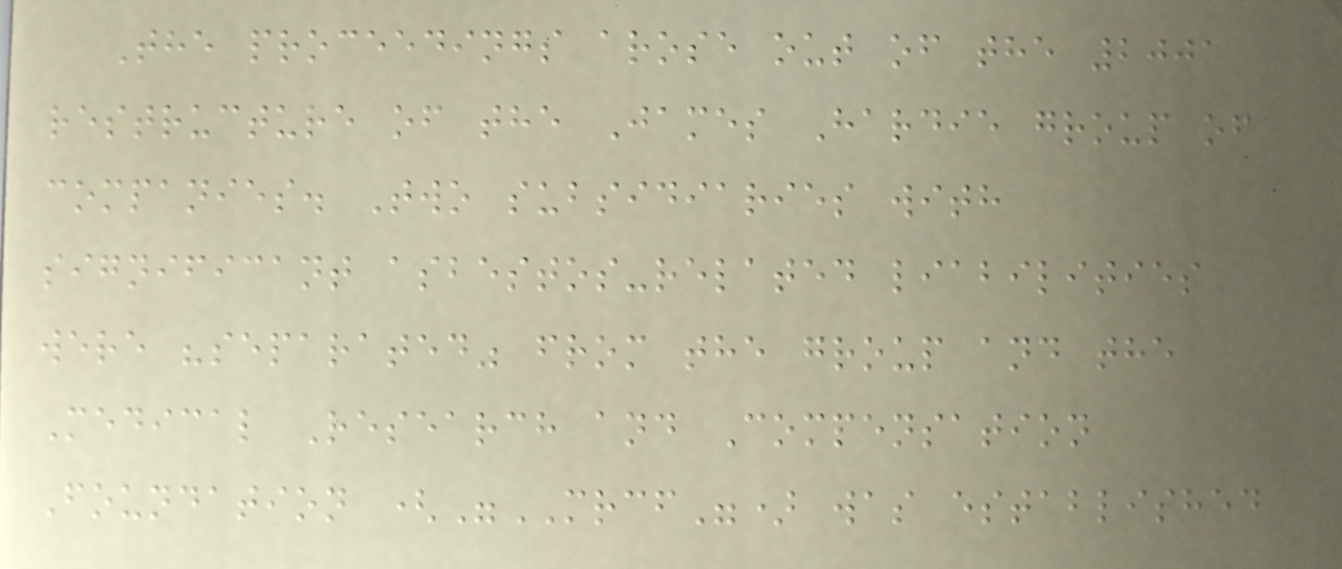The proceedings arose out of the 2001
restructure of the James Hardie group of
companies. Two subsidiaries with
significant asbestos-related liabilities
were "separated" from the group and the
Medical Research and Compensation
Foundation ("MRCF") was established
